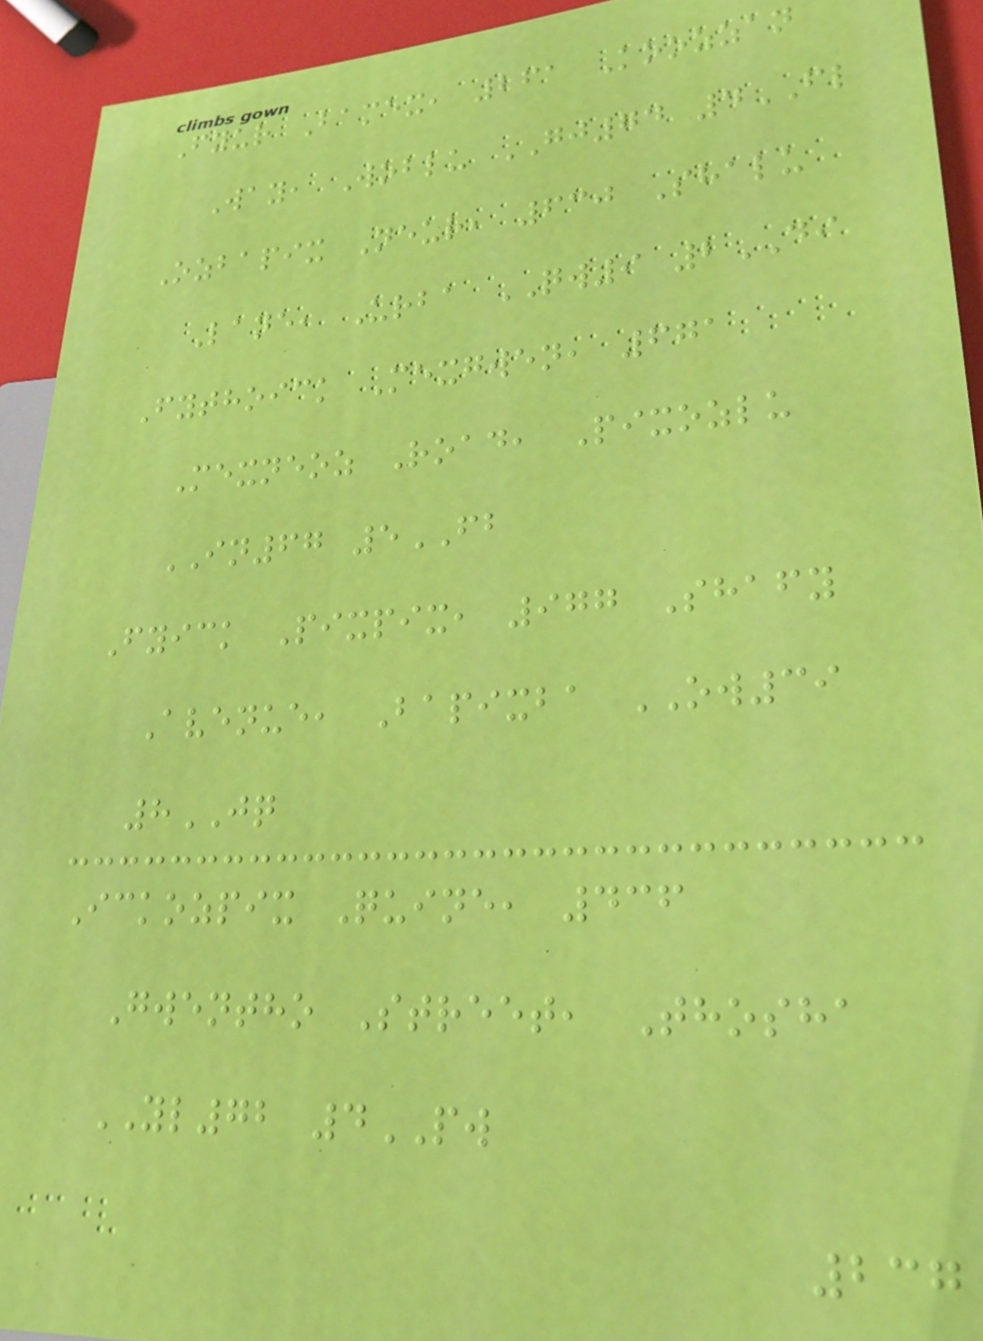Fyur Bamex, 261 Koozzan
Way, Woblu GJ74 4FL
Ozbapix Neur, 630 Shalu
Lane, Urba QW9 2DI
Fythoick Mexgwen, 671
Mexneoz Road, Pixozlu
IN67 5FB
Fyick Pixpix, 977 Shafy
Avenue, Bapixba OW39
8JQ
Ickozpix Quine, 436
Gwentho Street, Thosha
YL72 4PW
237
